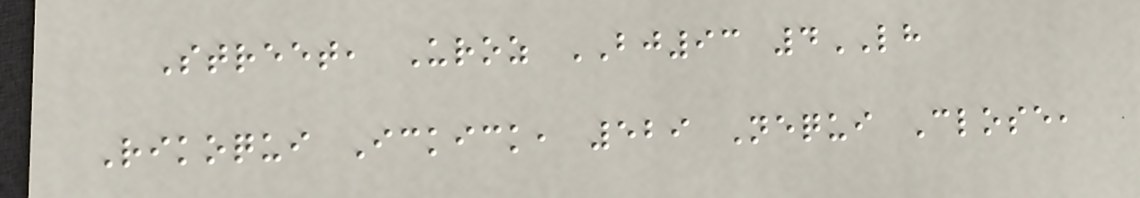Street, Uroz BJ93 4LH
Rikoqui Ickick, 529 Nequi Close,
